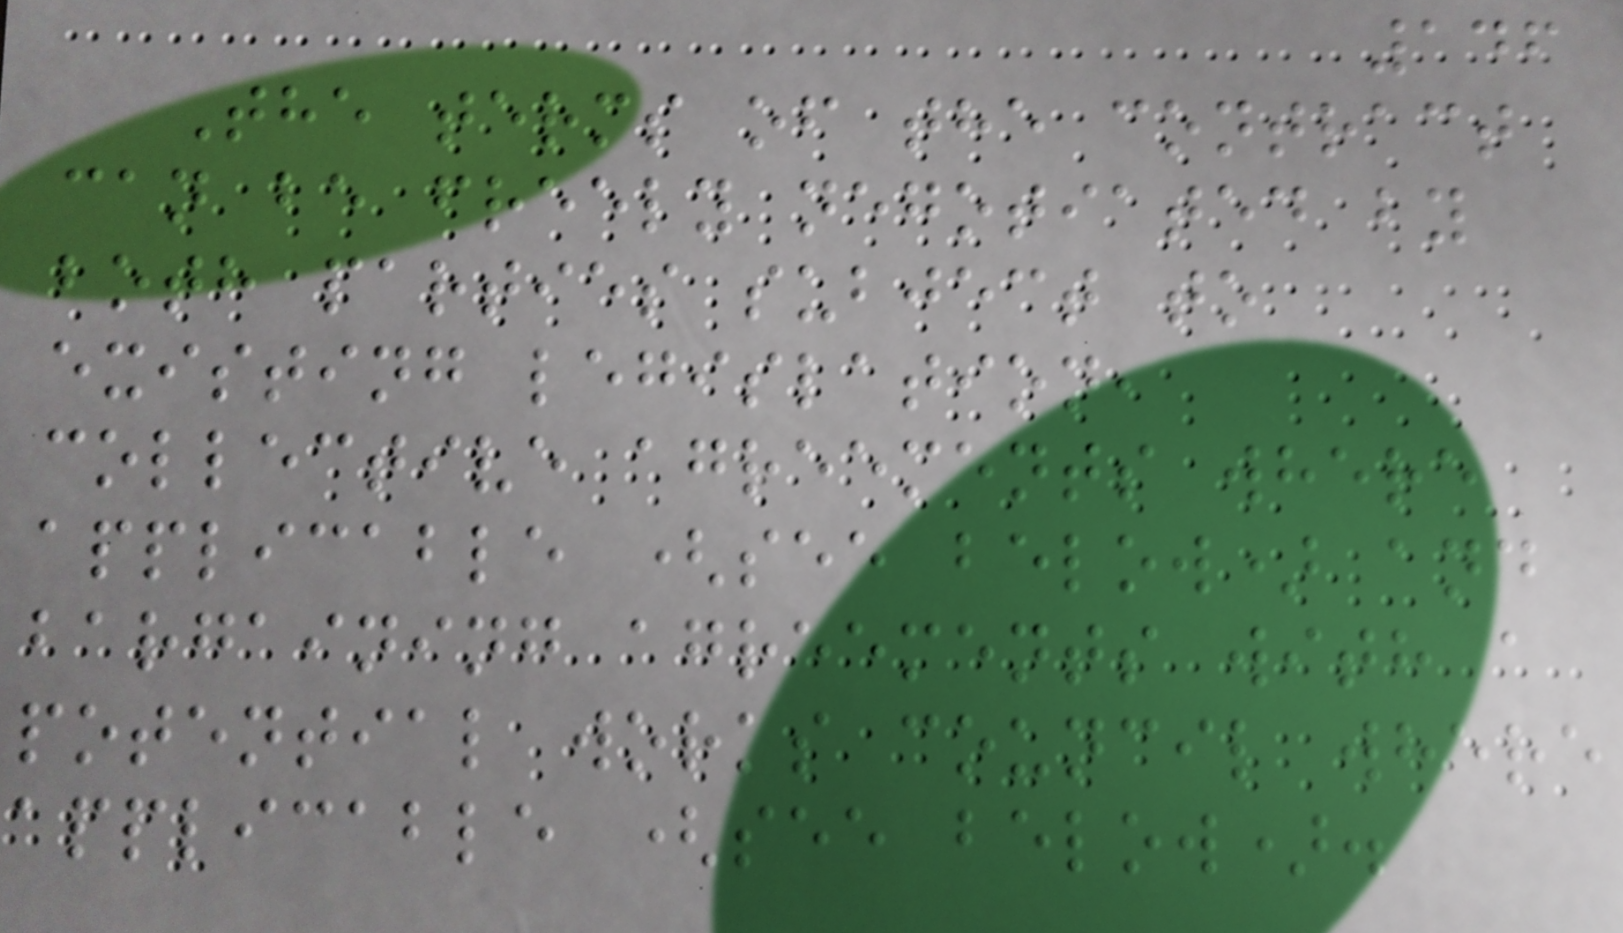146
The terms of the contract
can be freely negotiated by
both parties subject to
existing legislation,
collective agreements where
applicable (see below) and
bargaining agreements with a
potential works council where
applicable (see below).
